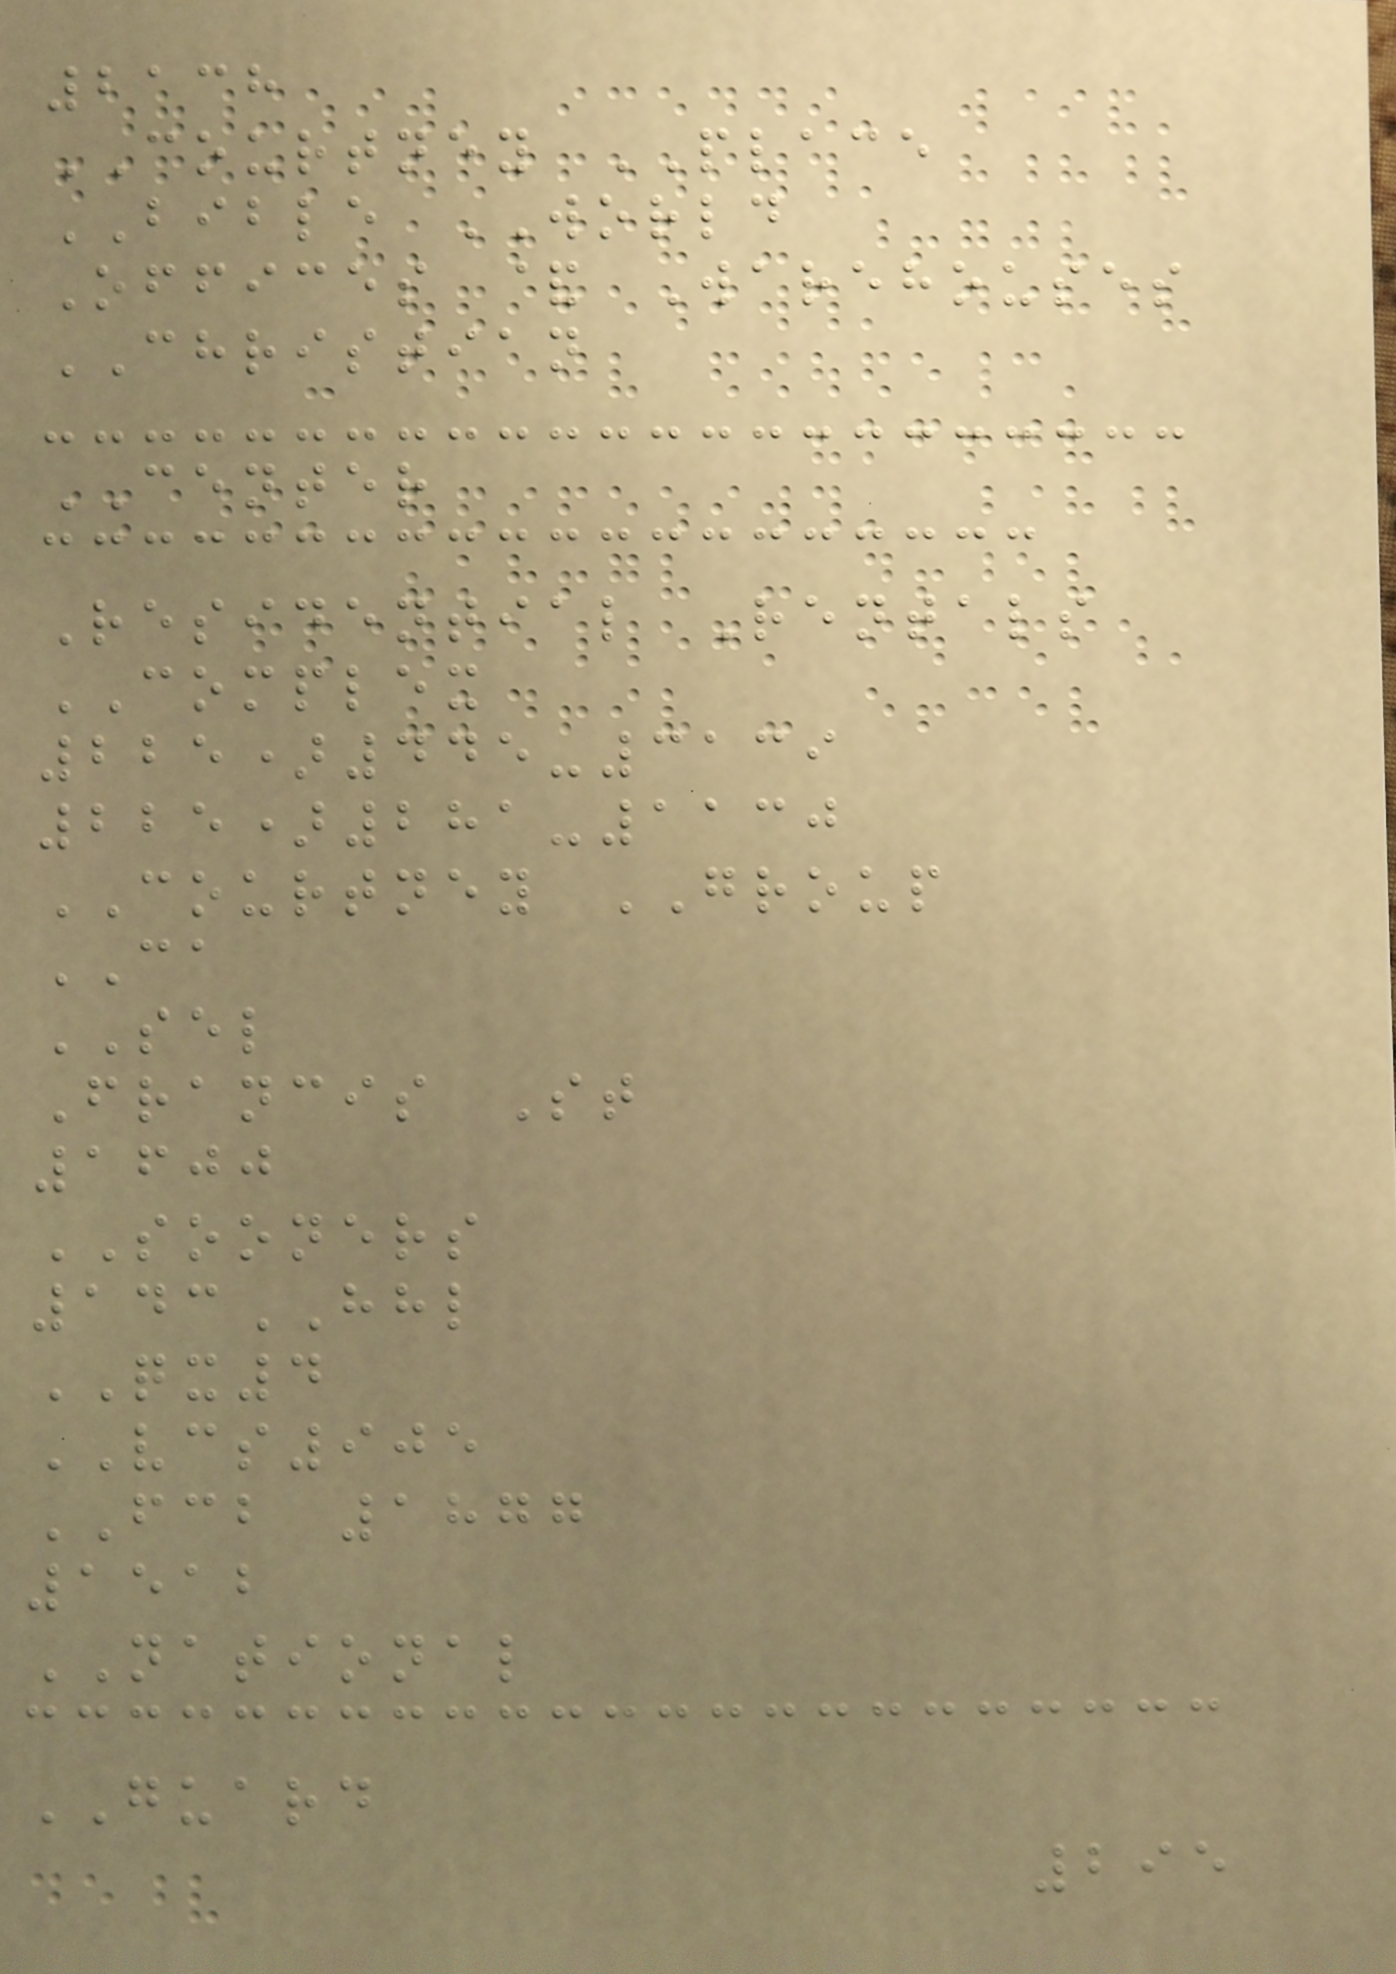2138
COURTNEY PLACE
BIBLE WORLD
Offices & Warehouses
CHRISTIAN
CENTER
Residential Rentals
COMPLEX
225)445-3139
225)281-1130
COURTNEY GROUP
CA
SEL
Francis St
1600
SOONERS
143HHL
QX4
VCS905
FCB 1877
1512
NATIONAL
GUARD
295
